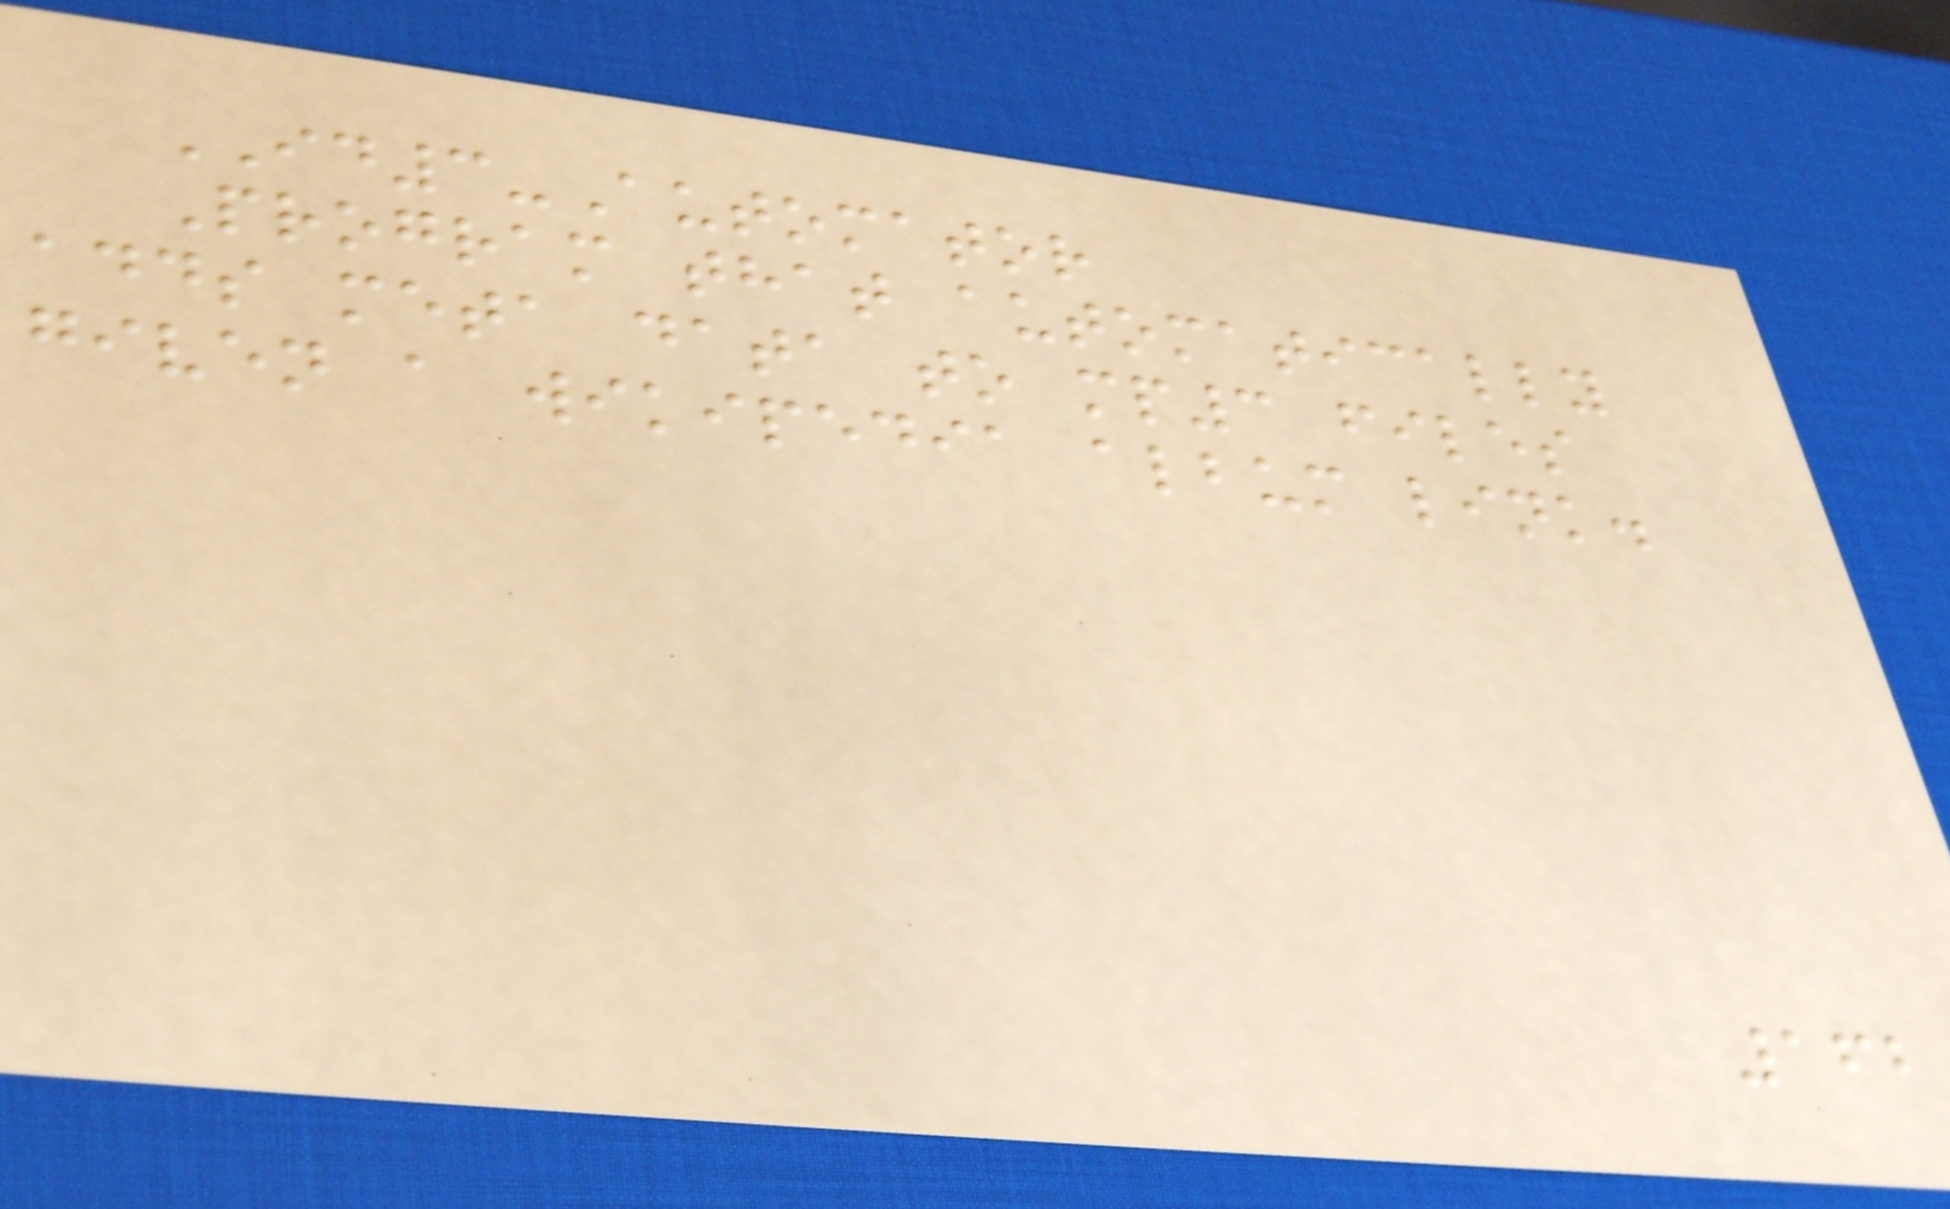ID3-Automator
Program that automatically
adds meta data to mp3 files
given a wikipedia album link.
162
